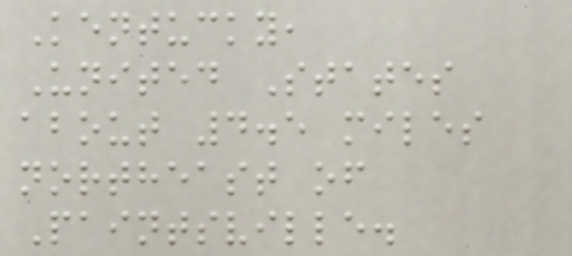Kentucky,
United States
about 4.5 miles
northeast of
Paintsville.
